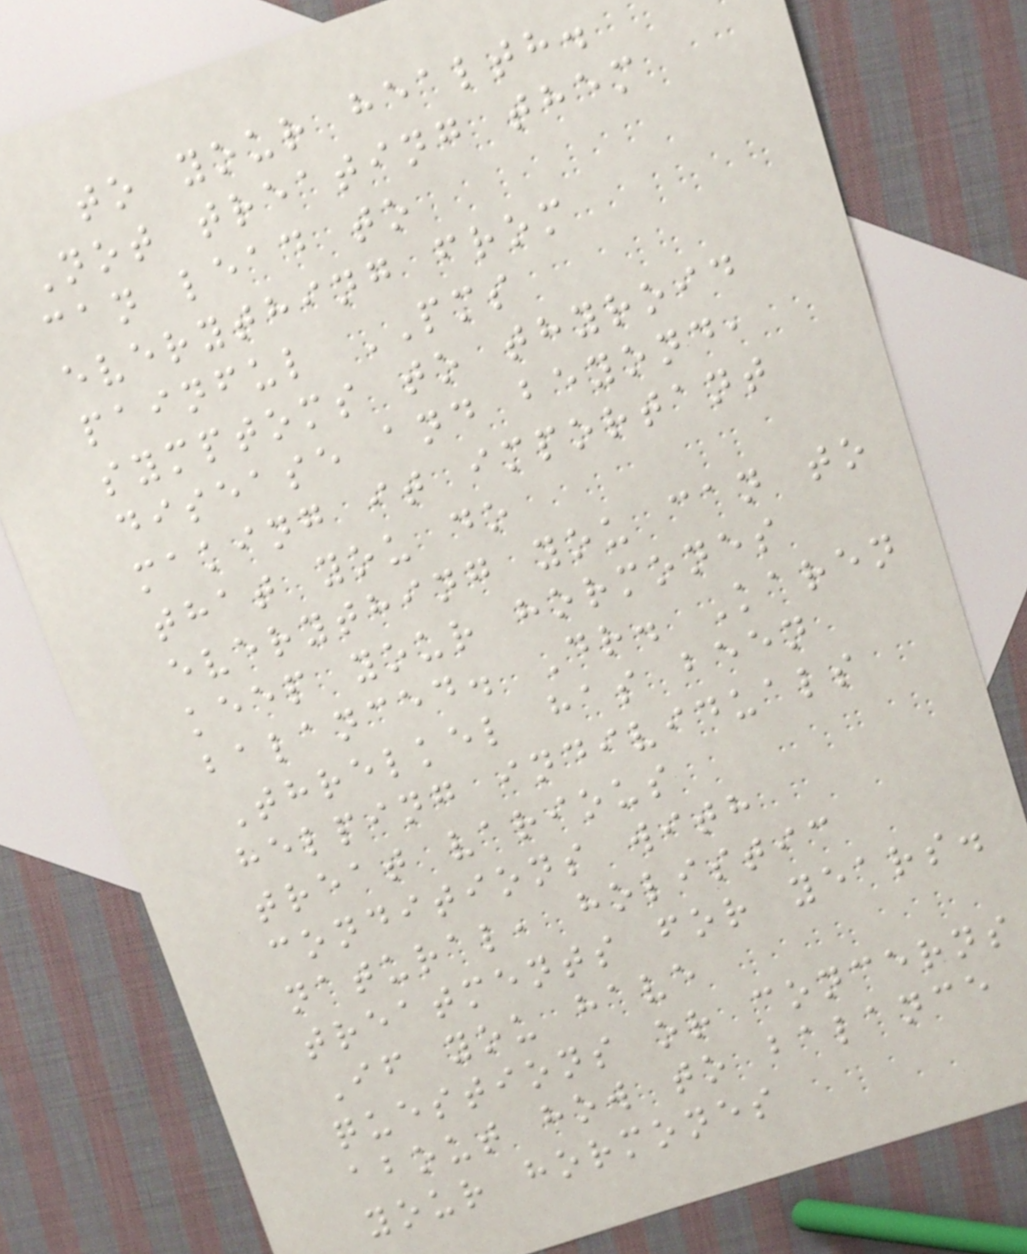to your health.
Not treating them
can lead to
everything from
painful PMS
symptoms to thyroid
disease and beyond,
making it important
that you do
everything you can to
keep your hormones
balanced. Dr. Karen
Threlkel has been
helping individuals
treat various
conditions with
natural, holistic
treatments for years.
If you have
questions or concerns
about how to balance
your hormones
